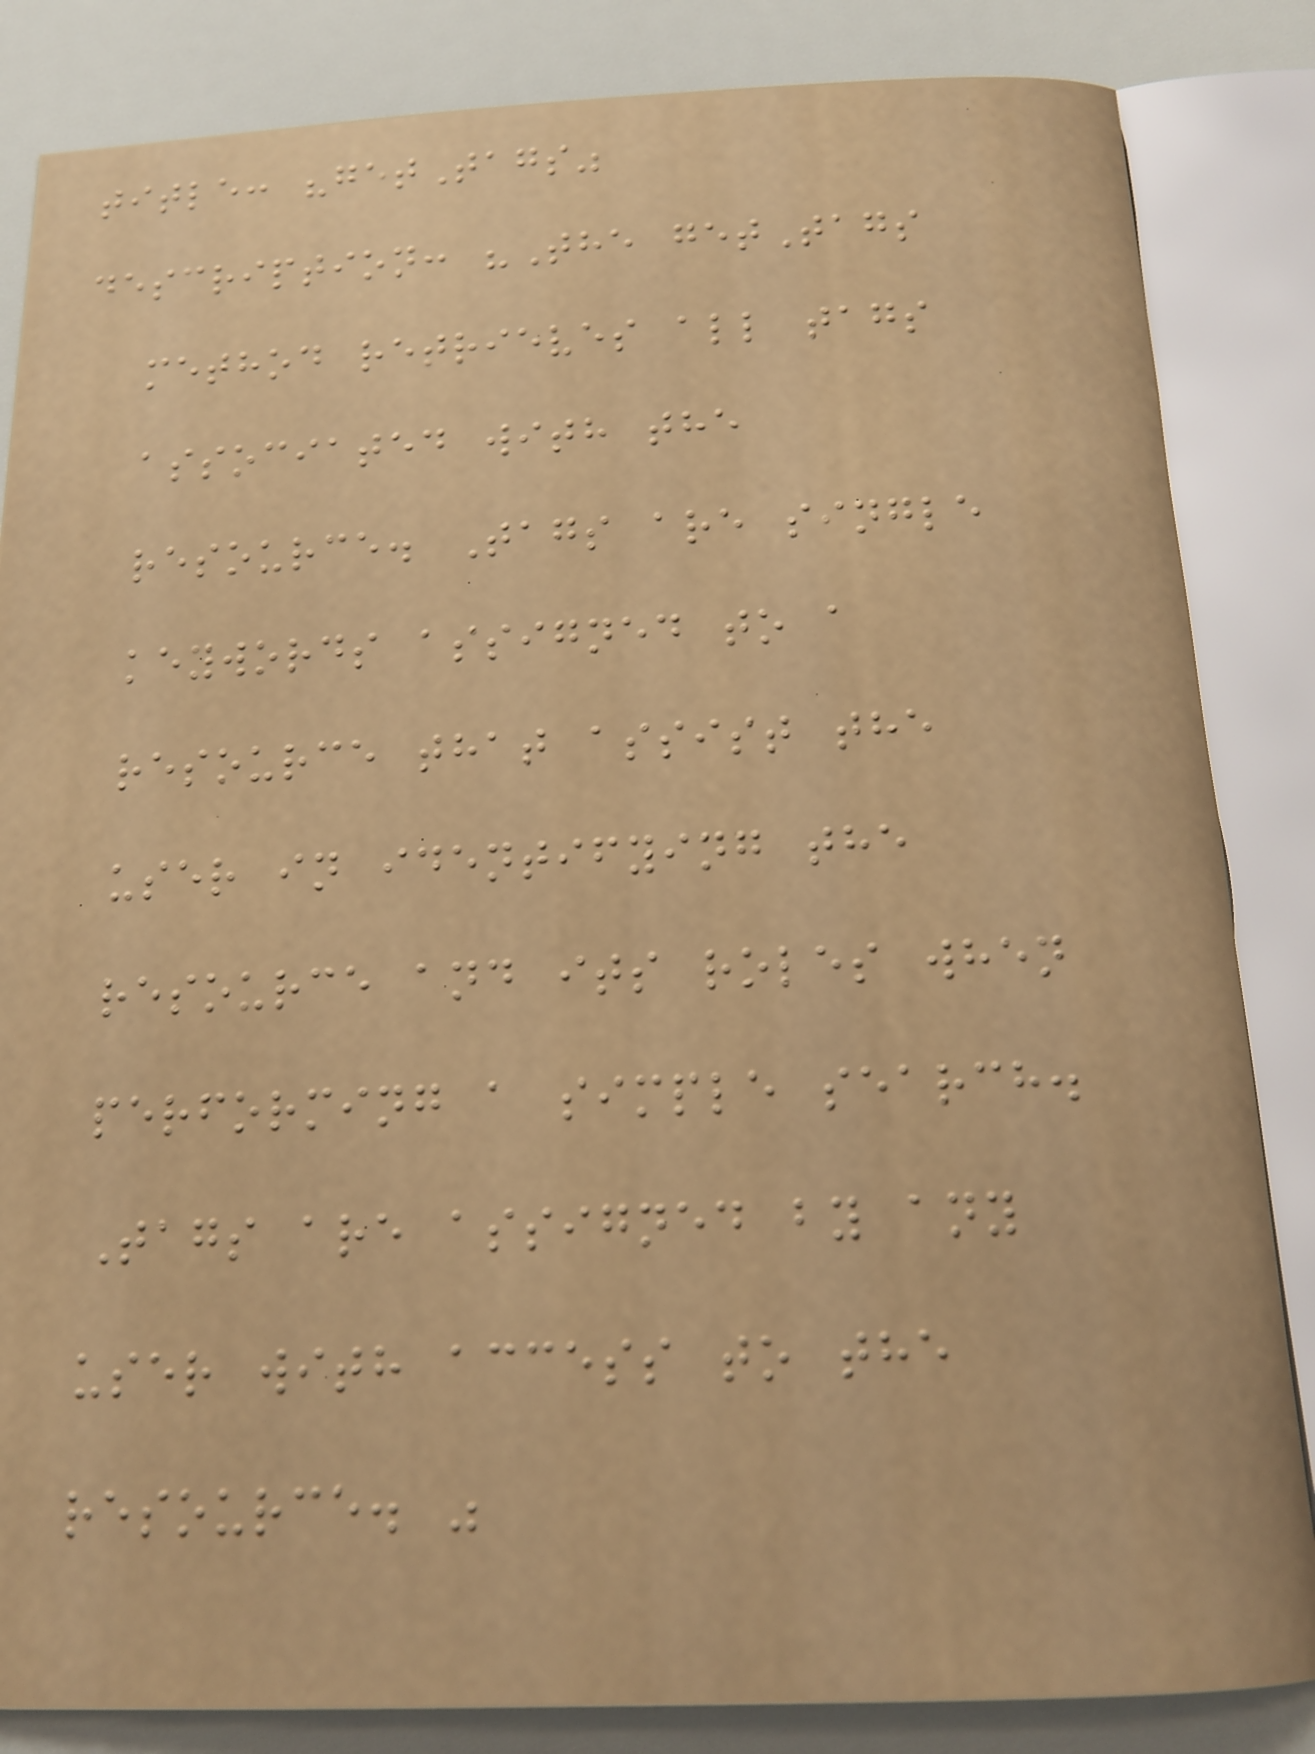title: "getTags"
description: "The getTags
method retrieves all tags
associated with the
resource. Tags are single
keywords assigned to a
resource that assist the
user in identifying the
resource and its roles when
performing a simple search.
Tags are assigned by any
user with access to the
resource. "
